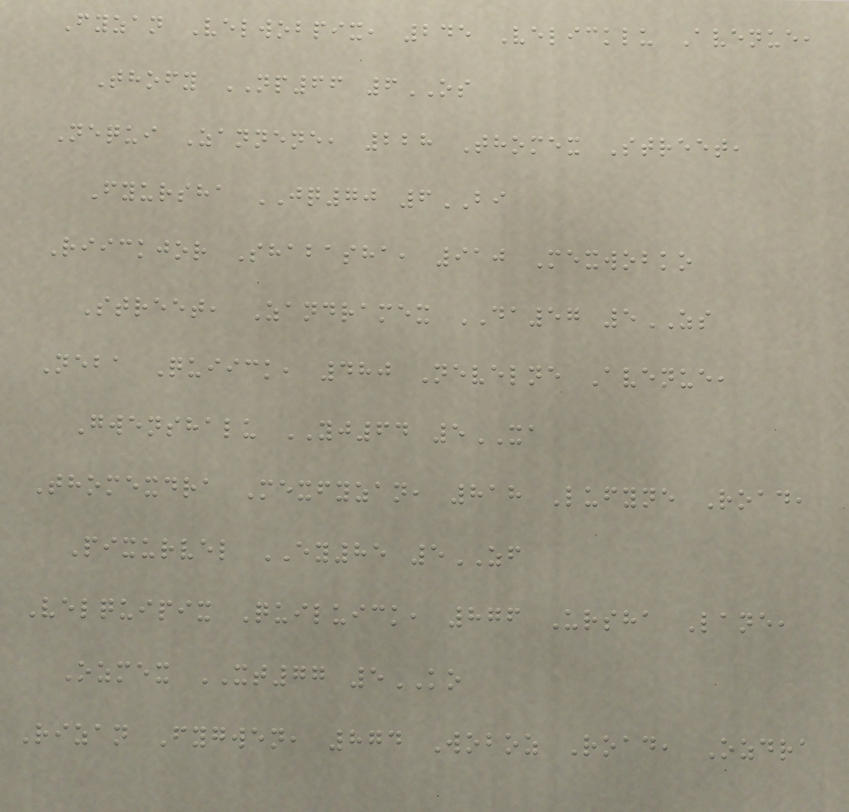Fyzan Velwobpix, 245 Velicklu Avenue,
Thofy NP66 6OS
Nequi Zannene, 228 Thomex Street,
Fyursha JQ70 6BI
Riickjor Shabasha, 910 Mexwobko
Street, Zandramex DA57 5ZS
Neba Quiick, 480 Nevelne Avenue,
Gwenshalu YJ64 5XA
Thomexdra Mexfyzan, 818 Lufyne Road,
Pixurvel EY85 5ZF
Velquipix Quiluick, 876 Ursha Lane,
Ozmex XT77 5KO
Rizan Fygwen, 874 Woboz Road, Ozdra
